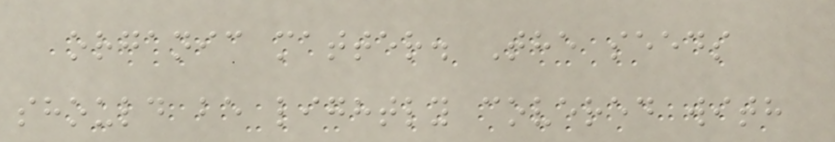organic matter. The seeds
should be lightly covered with
